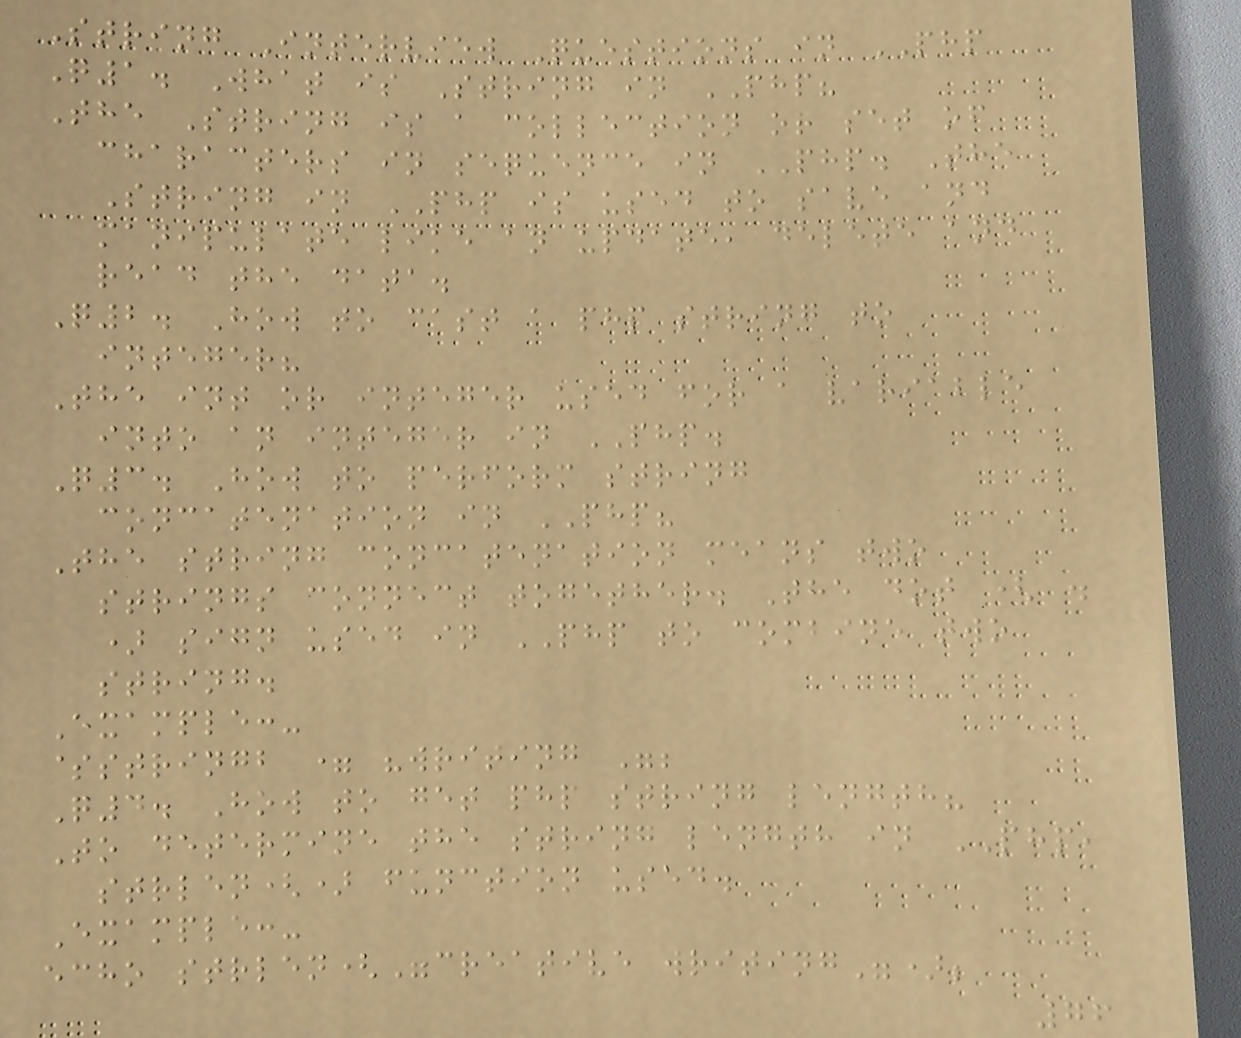String Interview Questions in PHP
Q1. What is String in PHP?
The String is a collection or set of
characters in sequence in PHP. The
String in PHP is used to save and
manipulate like an update, delete and
read the data.
Q2. How to cast a php string to
integer?
The int or integer used for a variable
into an integer in PHP.
Q3. How to perform string
concatenation in PHP?
The string concatenation means two
strings connect together. The dot ( .
) sign used in PHP to combine two
string.
Example:-
$stringb = "writing ";
Q4. How to get php string length?
To determine the string length in PHP,
strlen() function used.
Example:-
echo strlen("creative writing");
76
